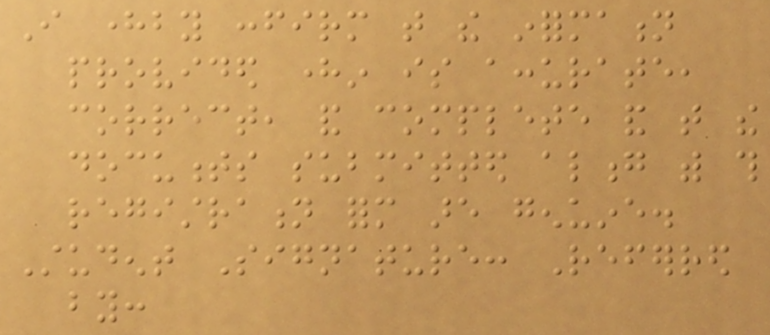I hereby confirm that the information
provided herein is accurate,
correct, and complete and that the
documents submitted along with this
registration form are genuine.
Student Signature: Referred
by:
